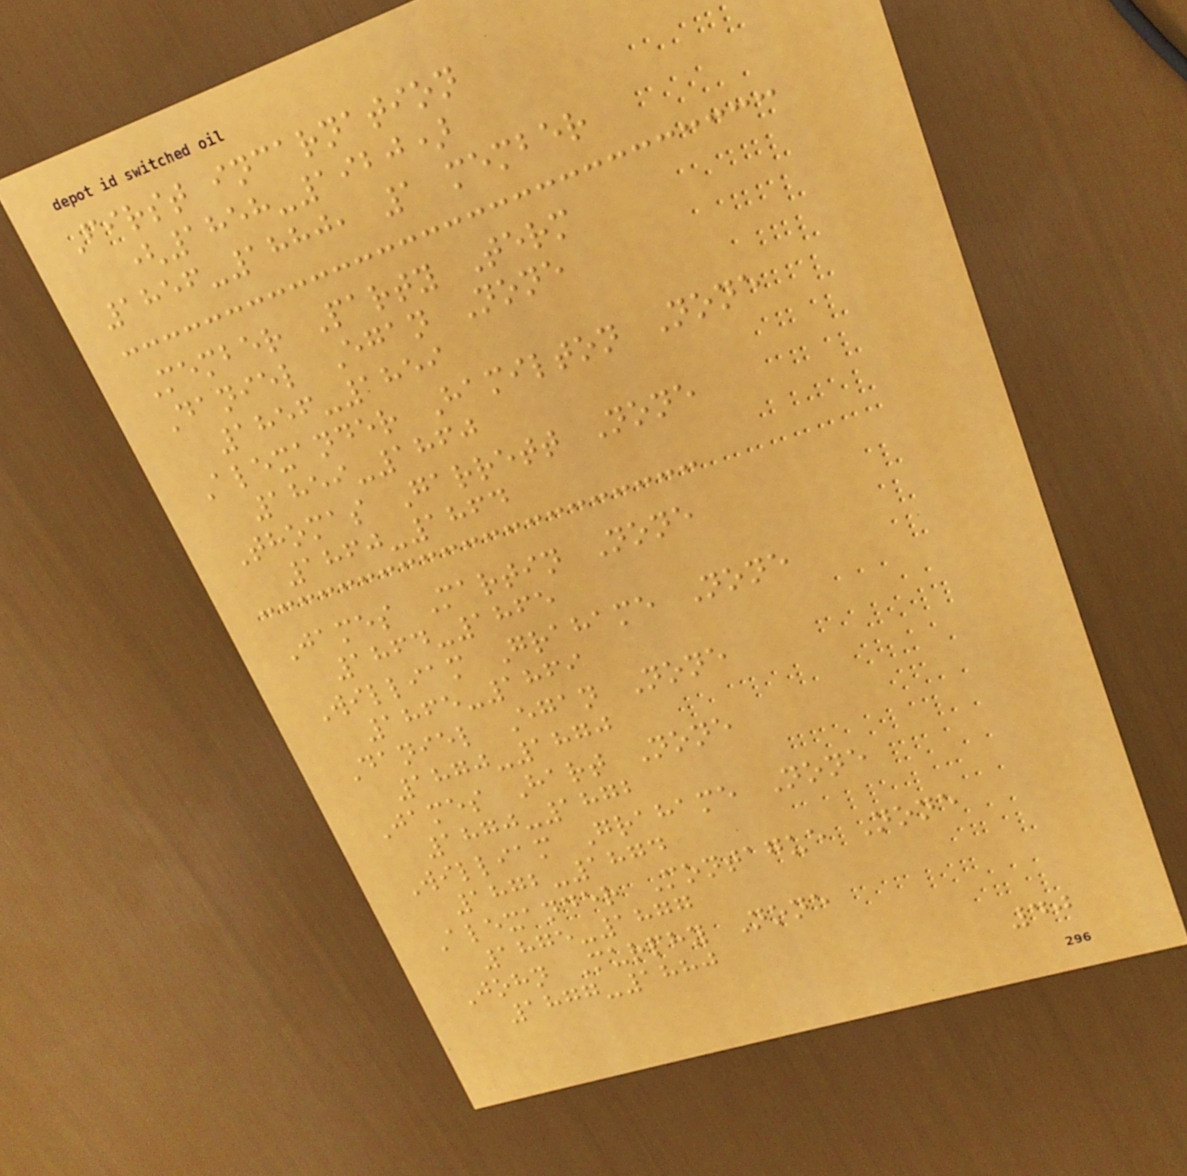First incarnation
(1858-1920)
1856-1880, 1 member
Member Party Term
Daniel Egan None
1856-1859
Alexander Hamilton None
1859-1860
Thomas Garrett None
1860-1864
James Martin None
1864-1865
William Grahame None
1865-1869
Daniel Egan None
1870-1870
James Hart None
1870-1872
William Grahame None
1872-1874
Alexander Montague None
1875-1877
John Murphy None
1877-1880
40
